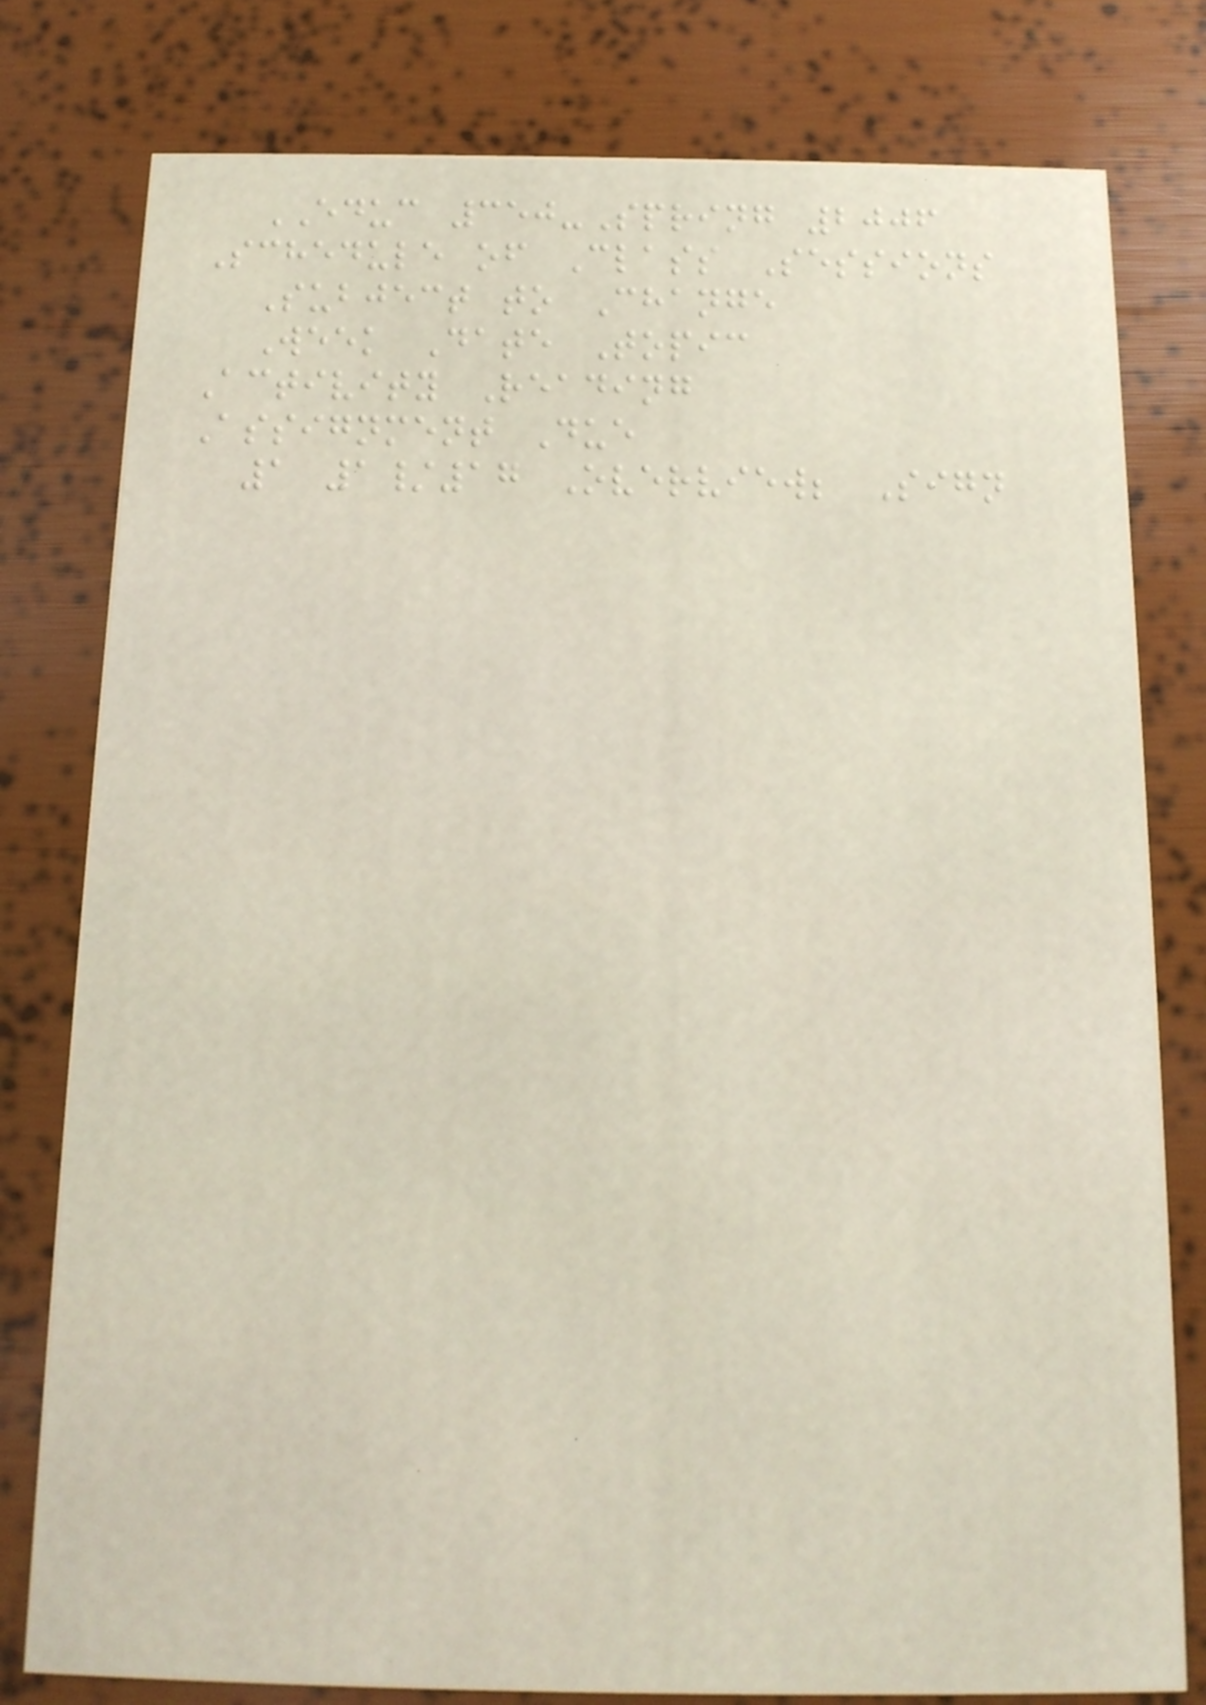EDUC 350-Spring 2006
Schedule of Class Sessions
Subject to Change
Week Date Topic
Activity Reading
Assignment Due
1 1/17 Overview; Sign
